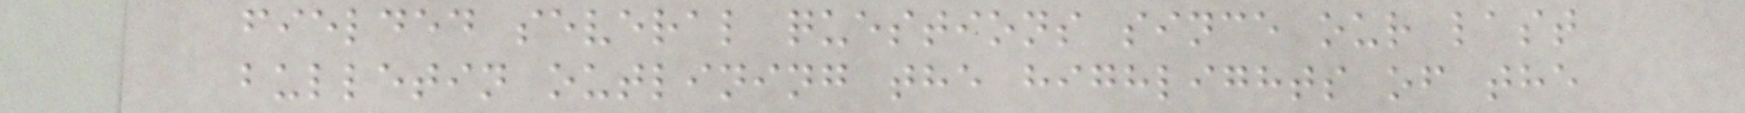fielded several questions since our last
bulletin outlining the highlights of the
